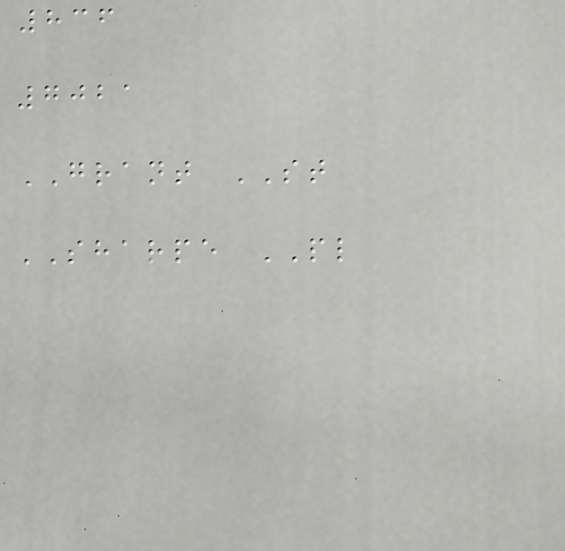836
7021
GRANT ST
SHARPE PL
